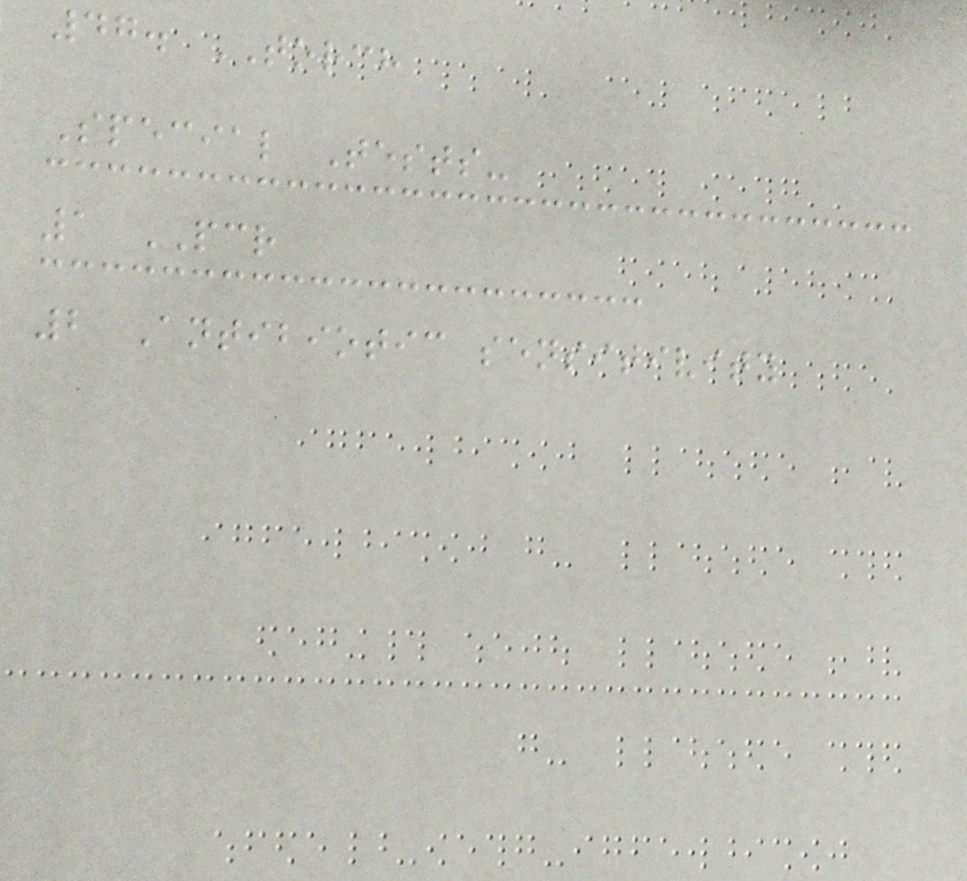47. TORCH
Special Tests-
1 PCR
2 Antibiotic sensitivity
